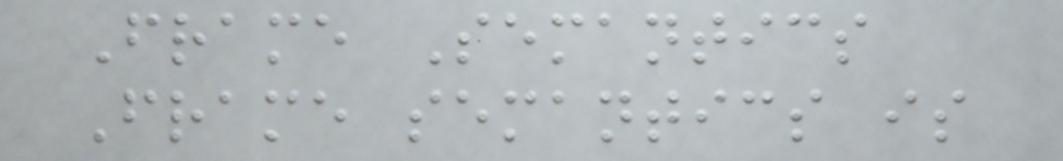Frame Semantics
Frame semantics is
